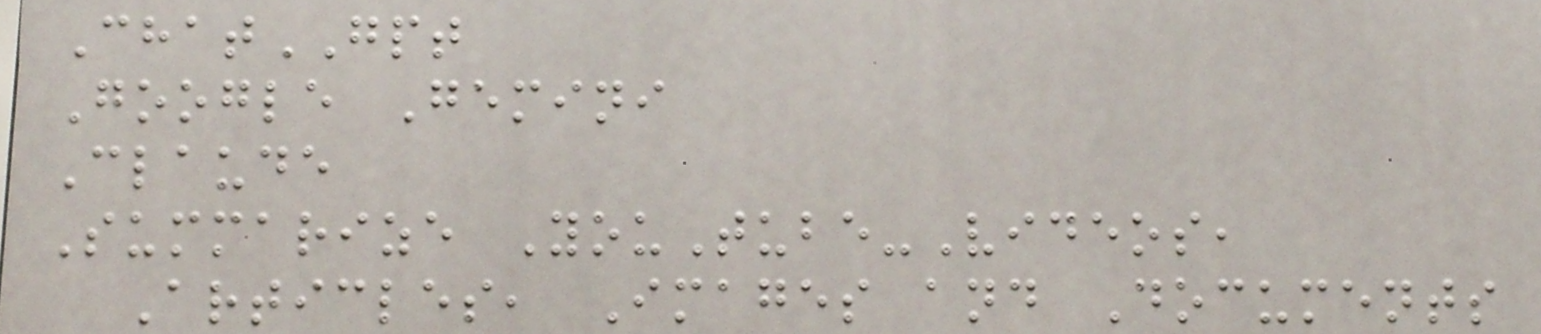ChatGPT
Google Gemini
Claude
Summarize YouTube-Videos,
Articles, Images and Documents
